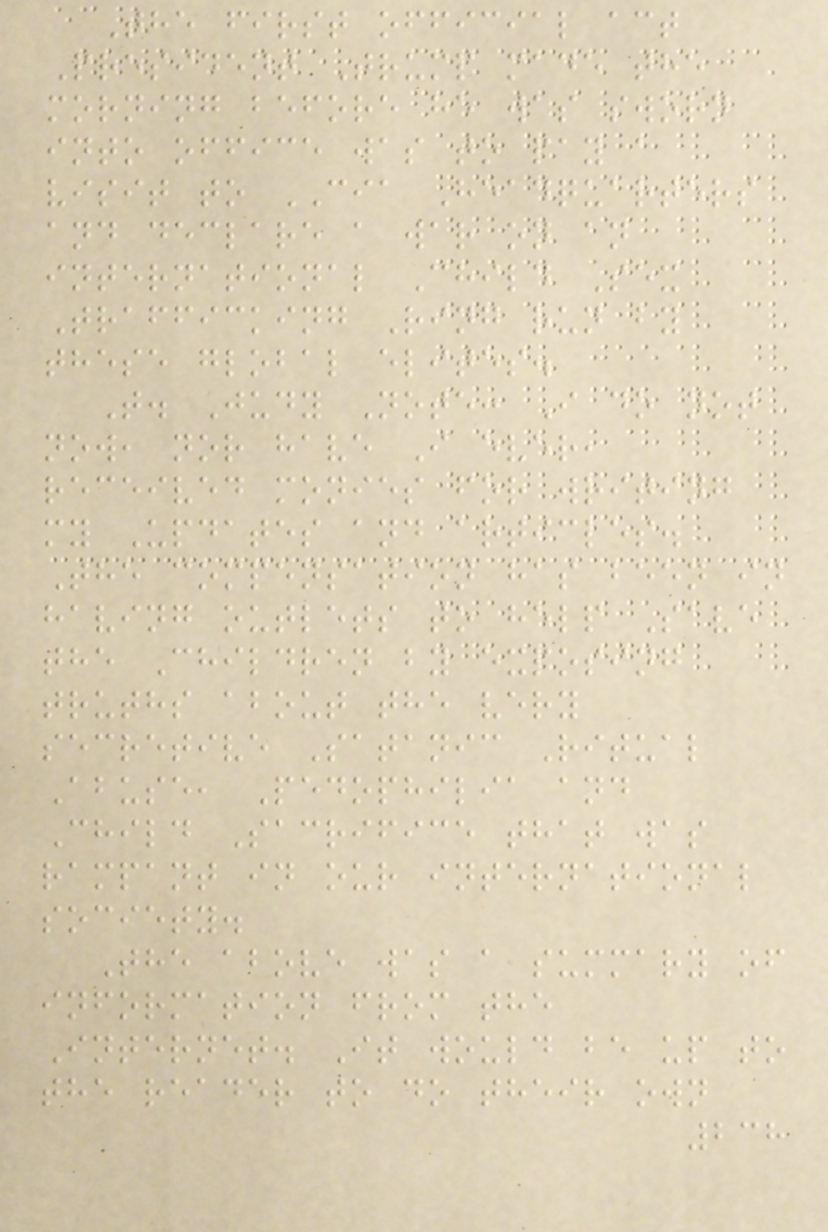The first official act
President Trump made the
morning before he was sworn
into office was to pay a
visit to CIA Headquarters
and declare a war on an
international Child Sex
Trafficking Ring run by
these global elites.
T. Judy Note: I do not
now, nor have I ever,
received monies for writing
my Updates and articles.
The compensation has been in
having outlets to help Save
the Children by exposing
truths about the very
secretive Satanic Ritual
Abuse, Pedophilia and
Child Sacrifice that was
rampant in our international
society.
The above was a summary of
information from the
Internet. It would be up to
the reader to do their own
238
